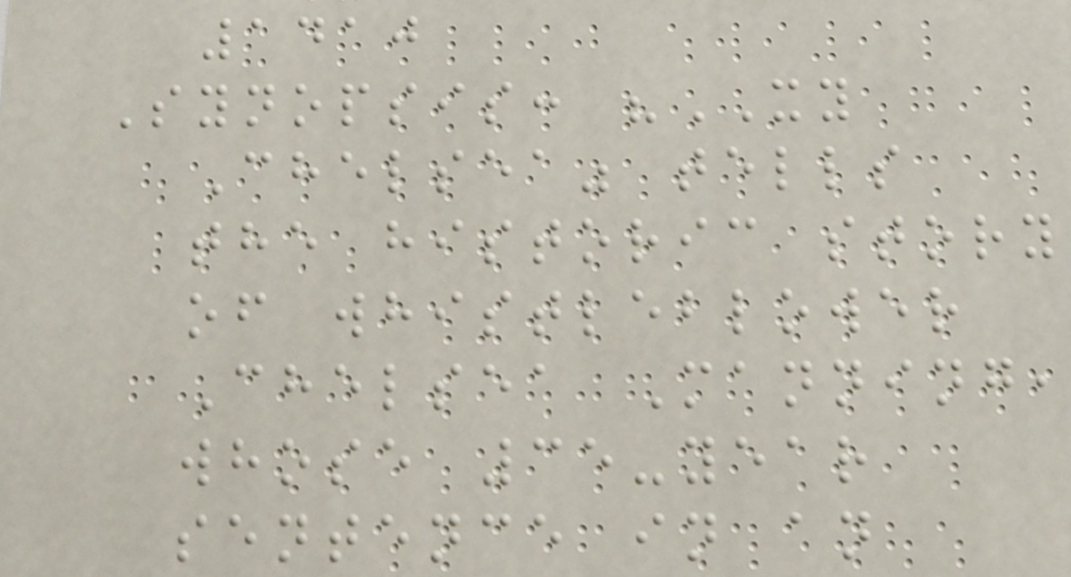1410
Synopsis: "XY
Chelsea" tells
the historic story
of whistleblower
Chelsea Manning,
whose 35-year
sentence in an
